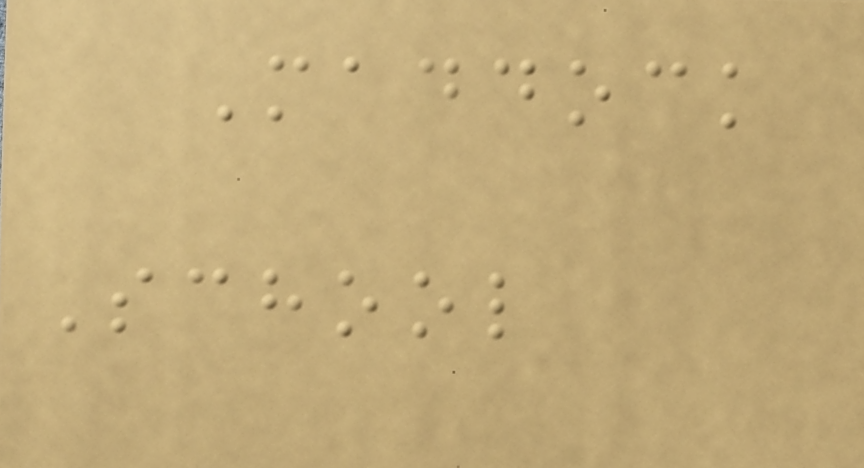Maddock
School
